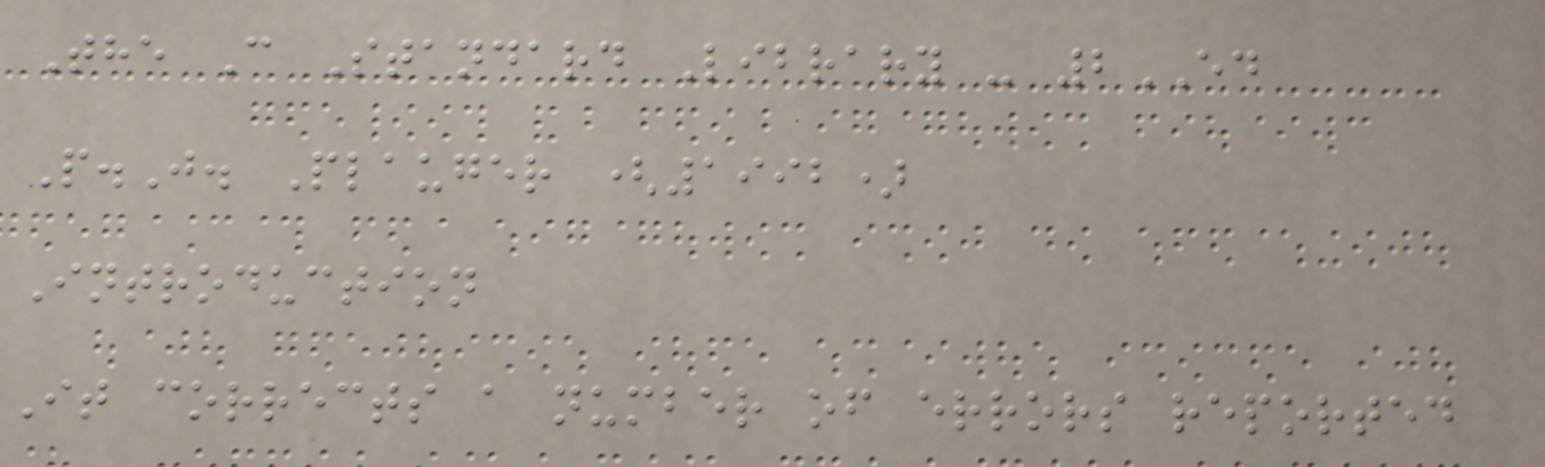The C Standard Library - 2ED
P.J. Plauger (1992)
Introduction
It corrects a number of errors reported
